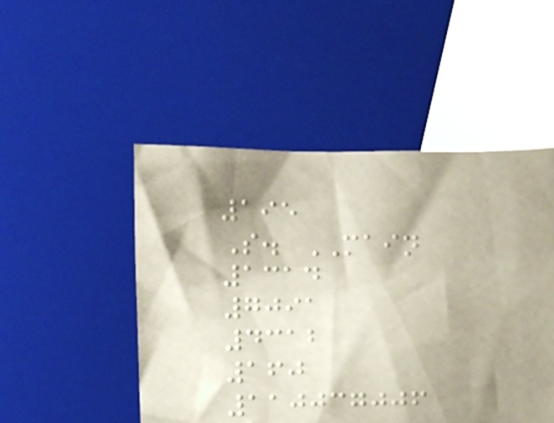195
S. MAIN
1314
7091
4312
160
110037006
